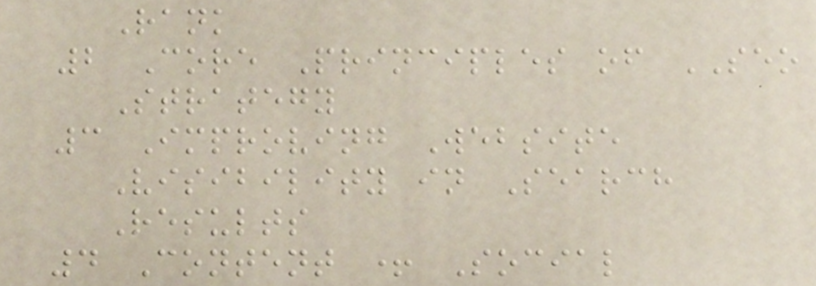Rank
2 Core Principles of SEO
Strategy
3 Improving Website
Visibility in Search
Results
4 Content + Social
